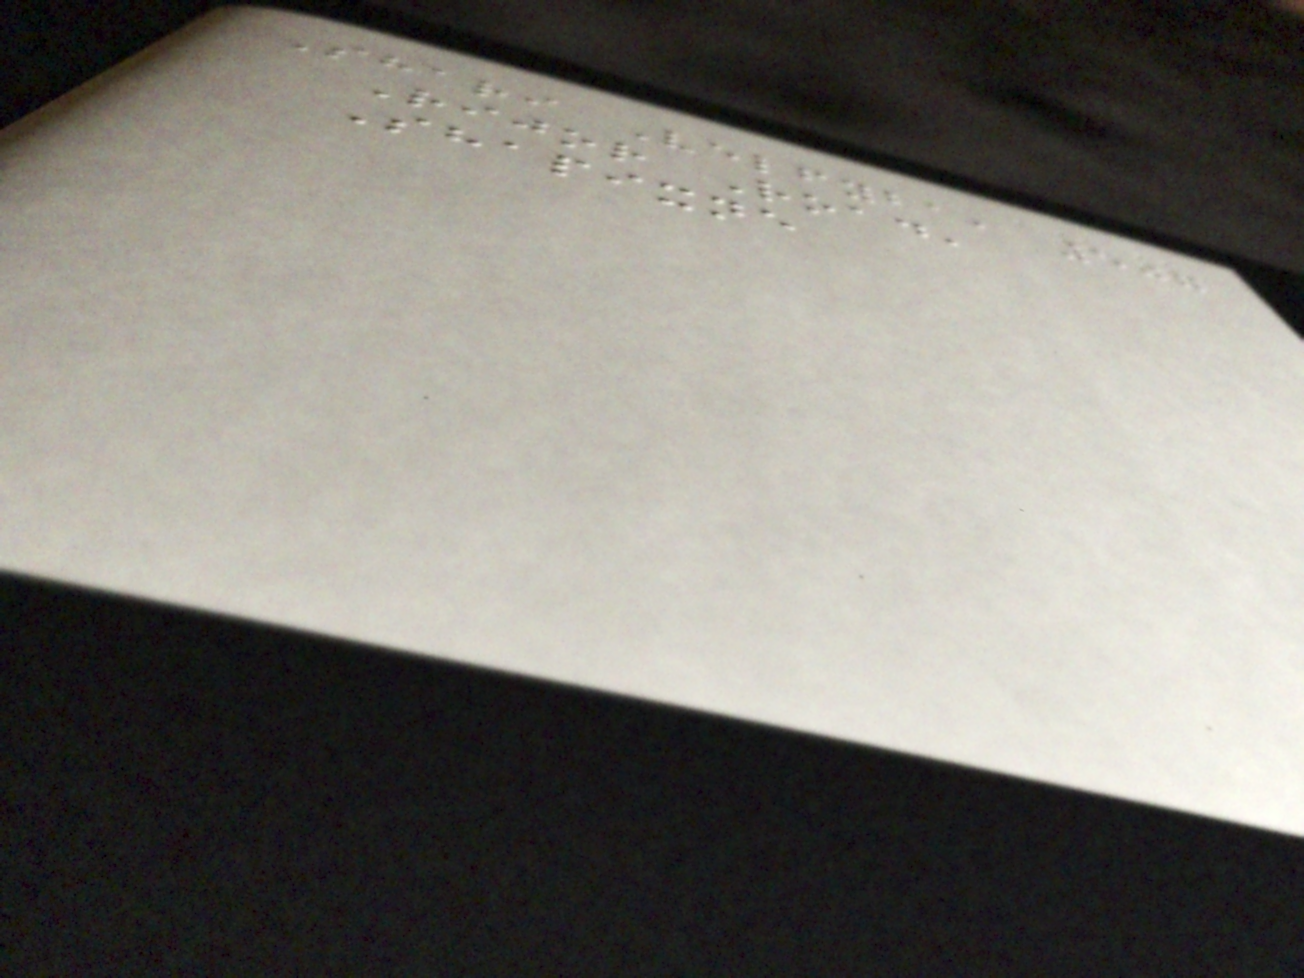Shari Velfyba, 507
Rijor Road,
Shapixne
